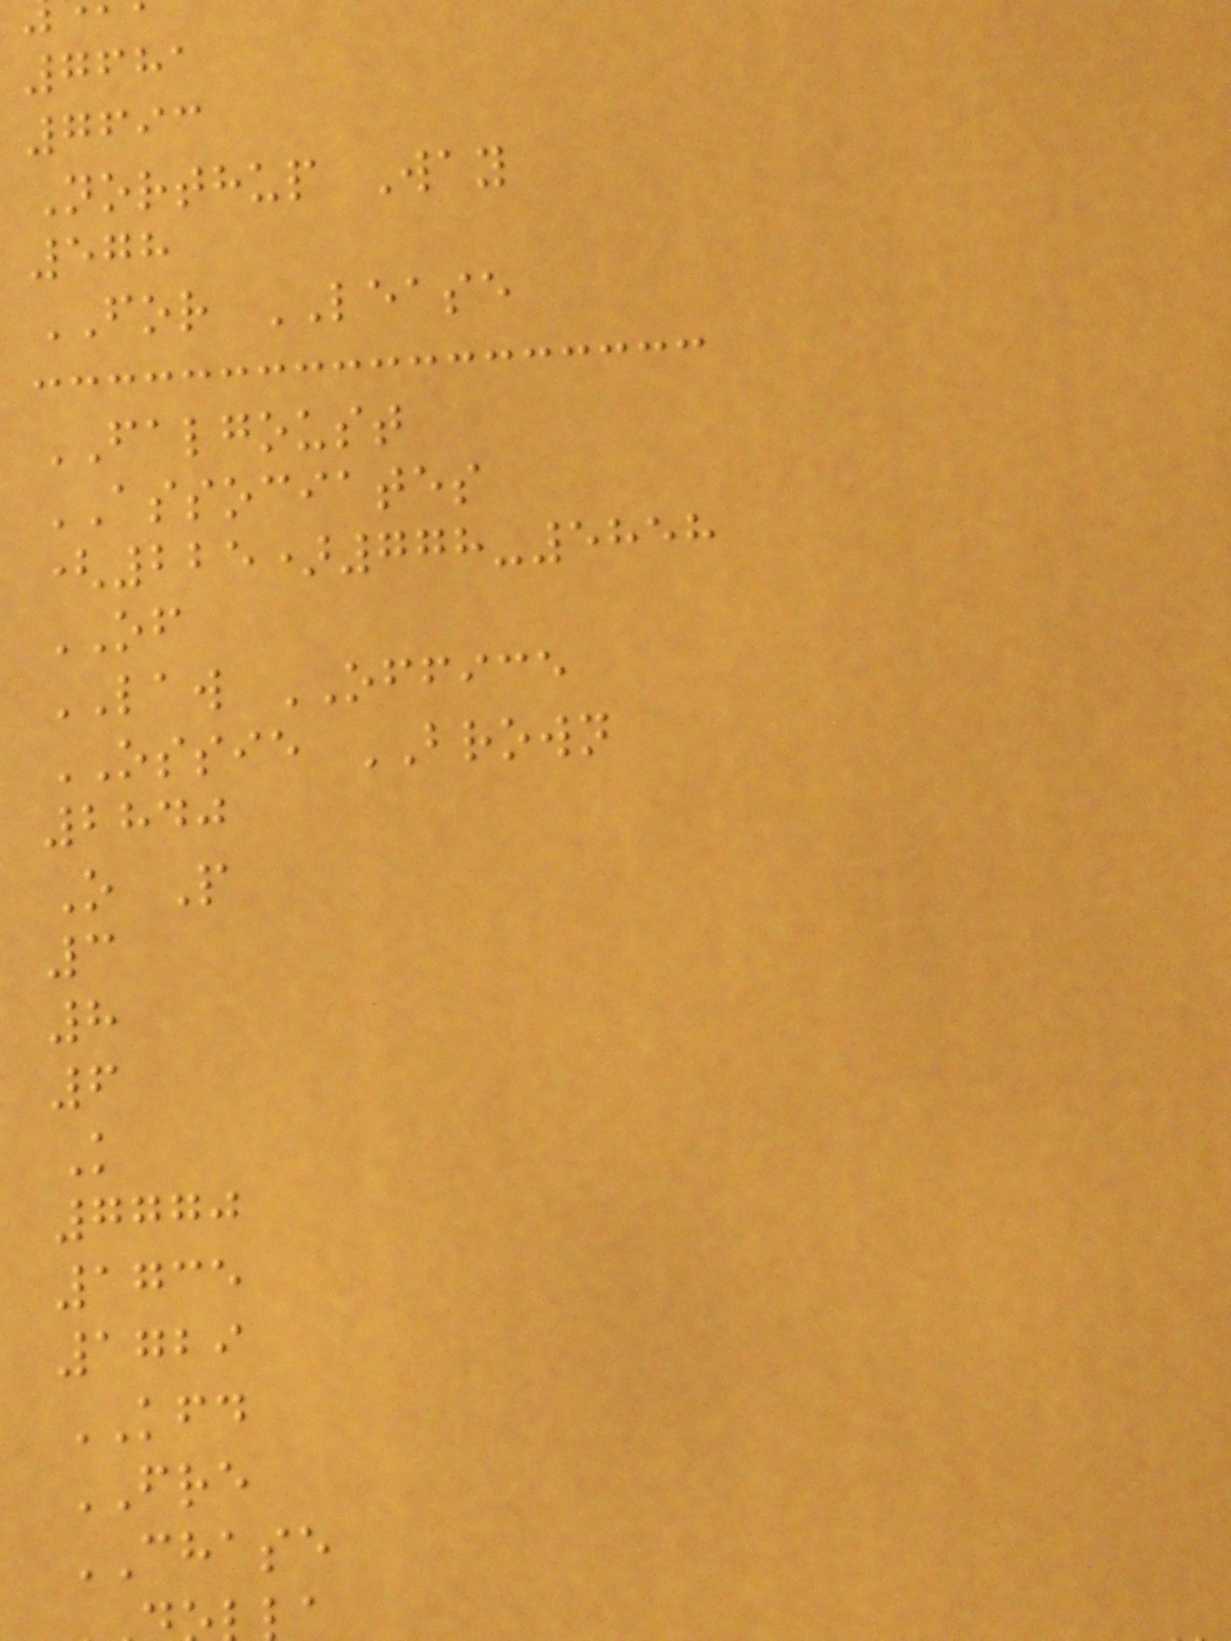7681
7693
Northup Way
578
FOR LEASE
FALGOUST
ASSOCIATES
(225)778-5858
OF
LAW OFFICE
OSSIE BROWN
2840
O P
3
8
6
K
7770
1735
1729
KFD
FRE
CHASE
